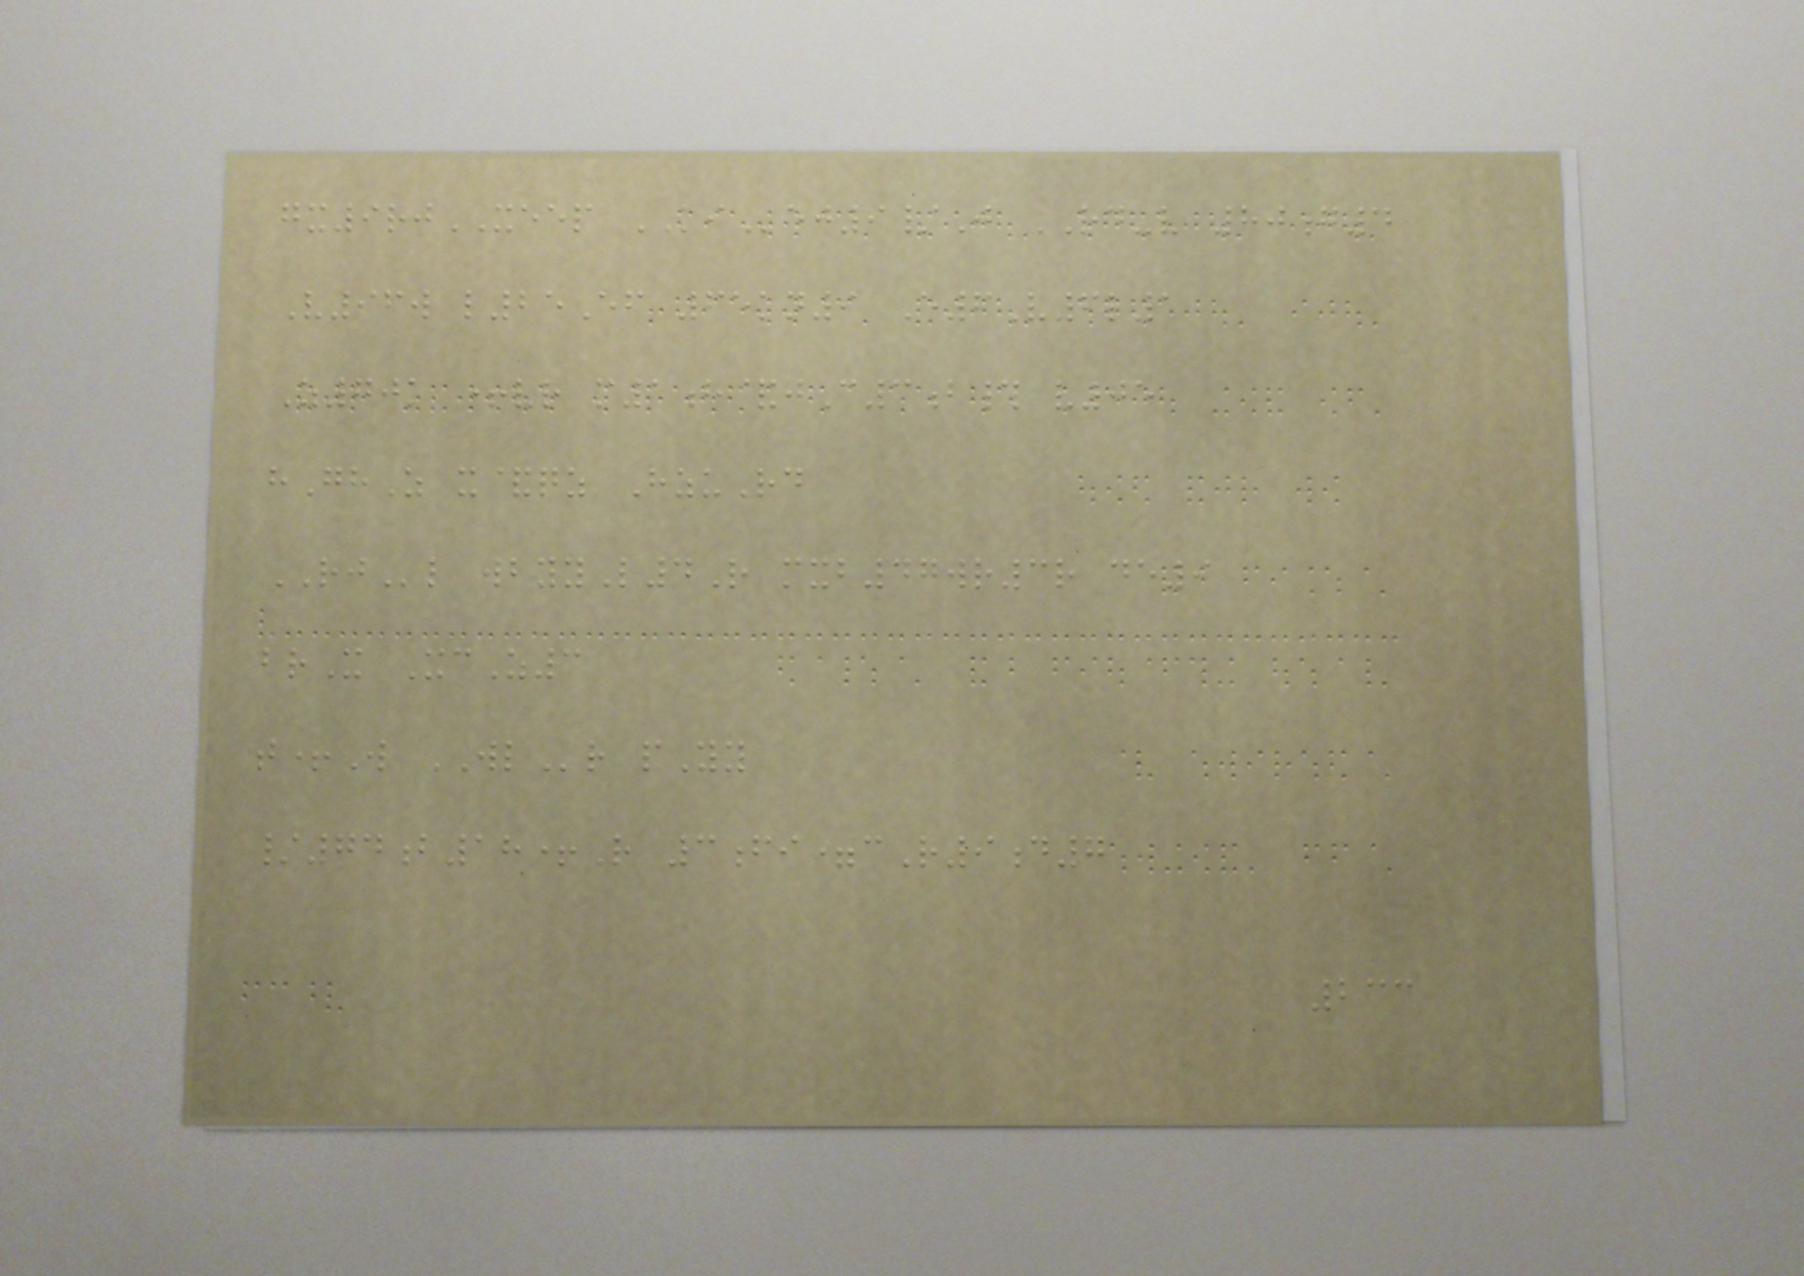gx9rjXEEP KIej9/J RD-v 80g4
V96w l25Ef 65kn9 E6V6l1
Z70k +vr m1h&jC3b# v05
hGhZ x&qz HzuRd
RJl wbyyL4R mxb47wr3r de9
brX XcZ3
t+W WLr pYy
/74b18+R 3fi=cR9d7
233
